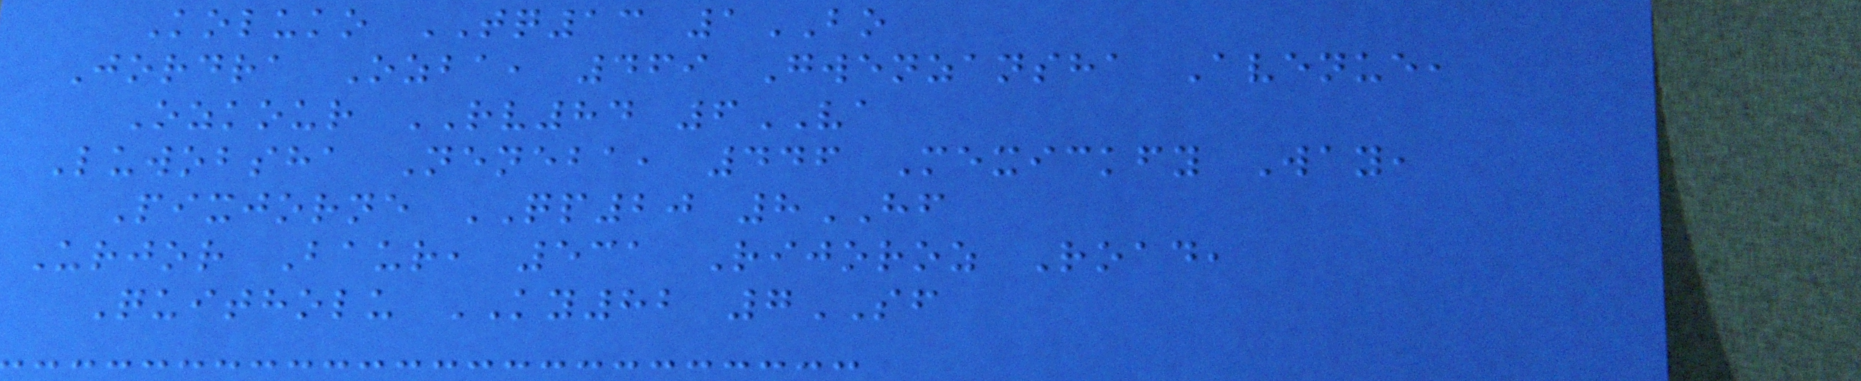Koluko TQ13 1BO
Jordra Ozba, 469 Gwenzansha Avenue,
Ozkour RV84 6VA
Luwobsha Neneba, 446 Mexickfy Way,
Pixjorne QP20 8HF
Urjor Baur, 531 Rijoroz Road,
Quitholu KY82 7SF
